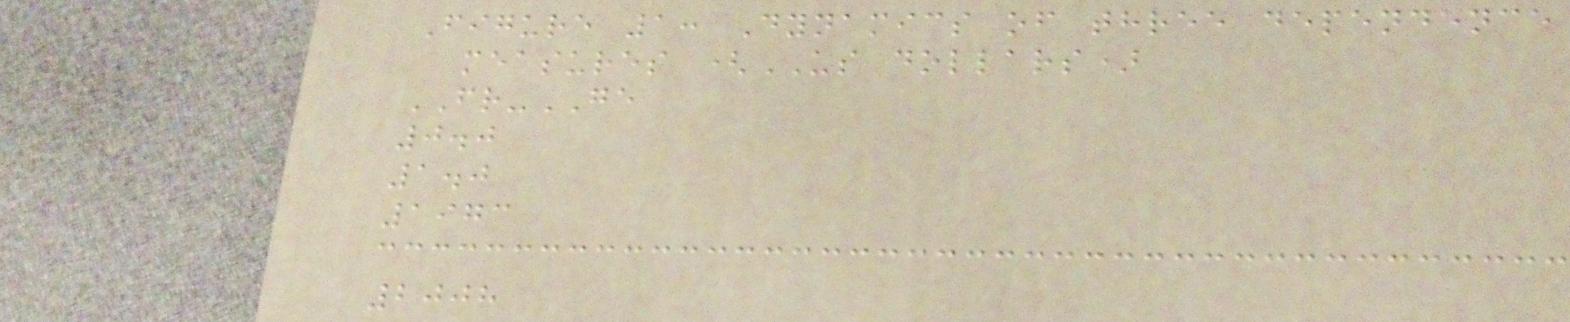Figure 1: Dynamics of three dependence
measures (US dollars)
FR-GE
0.0
1.0
1973
2008
